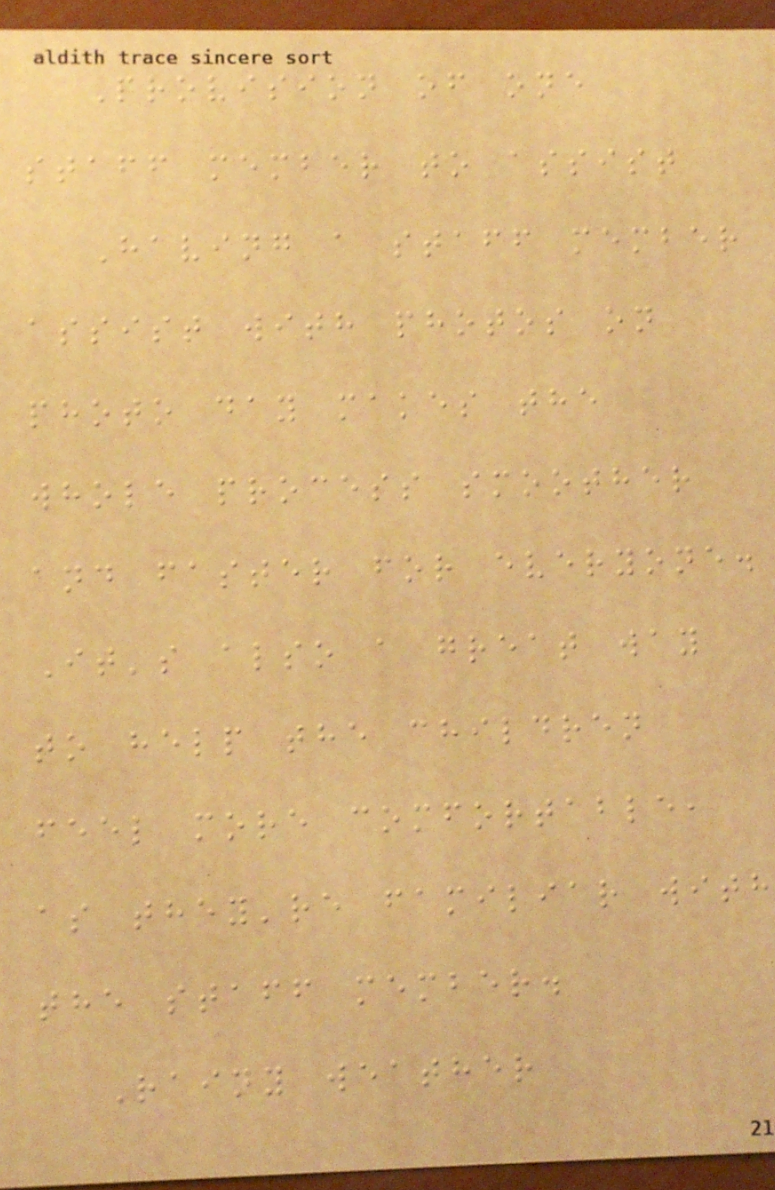Provision of one
staff member to assist
Having a staff member
assist with photos on
photo day makes the
whole process smoother
and faster for everyone.
It's also a great way
to help the children
feel more comfortable,
as they're familiar with
the staff member.
Rainy weather
